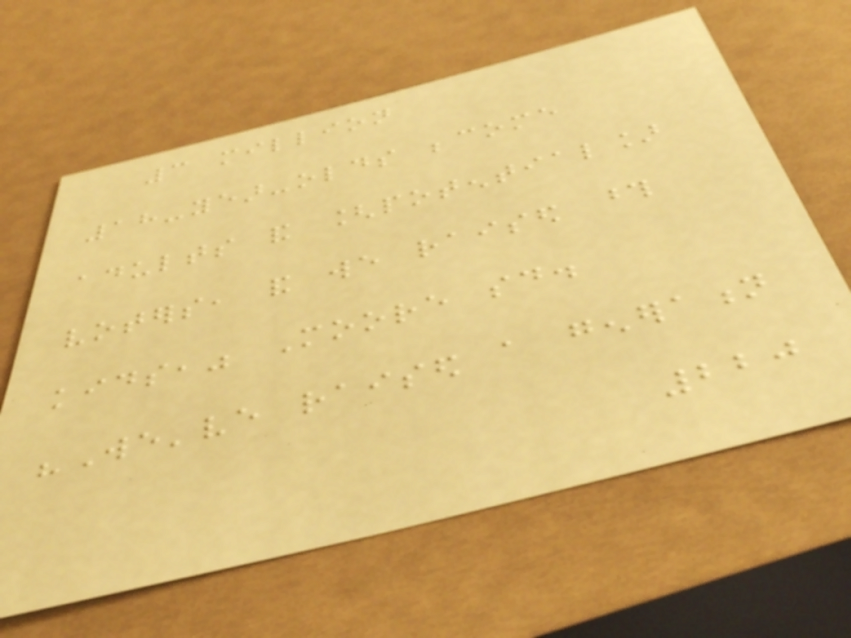3 million
18-year-olds become
adults and [potential]
voters, and we raised those
kids," Moore said.
"We've raised a generation
220
